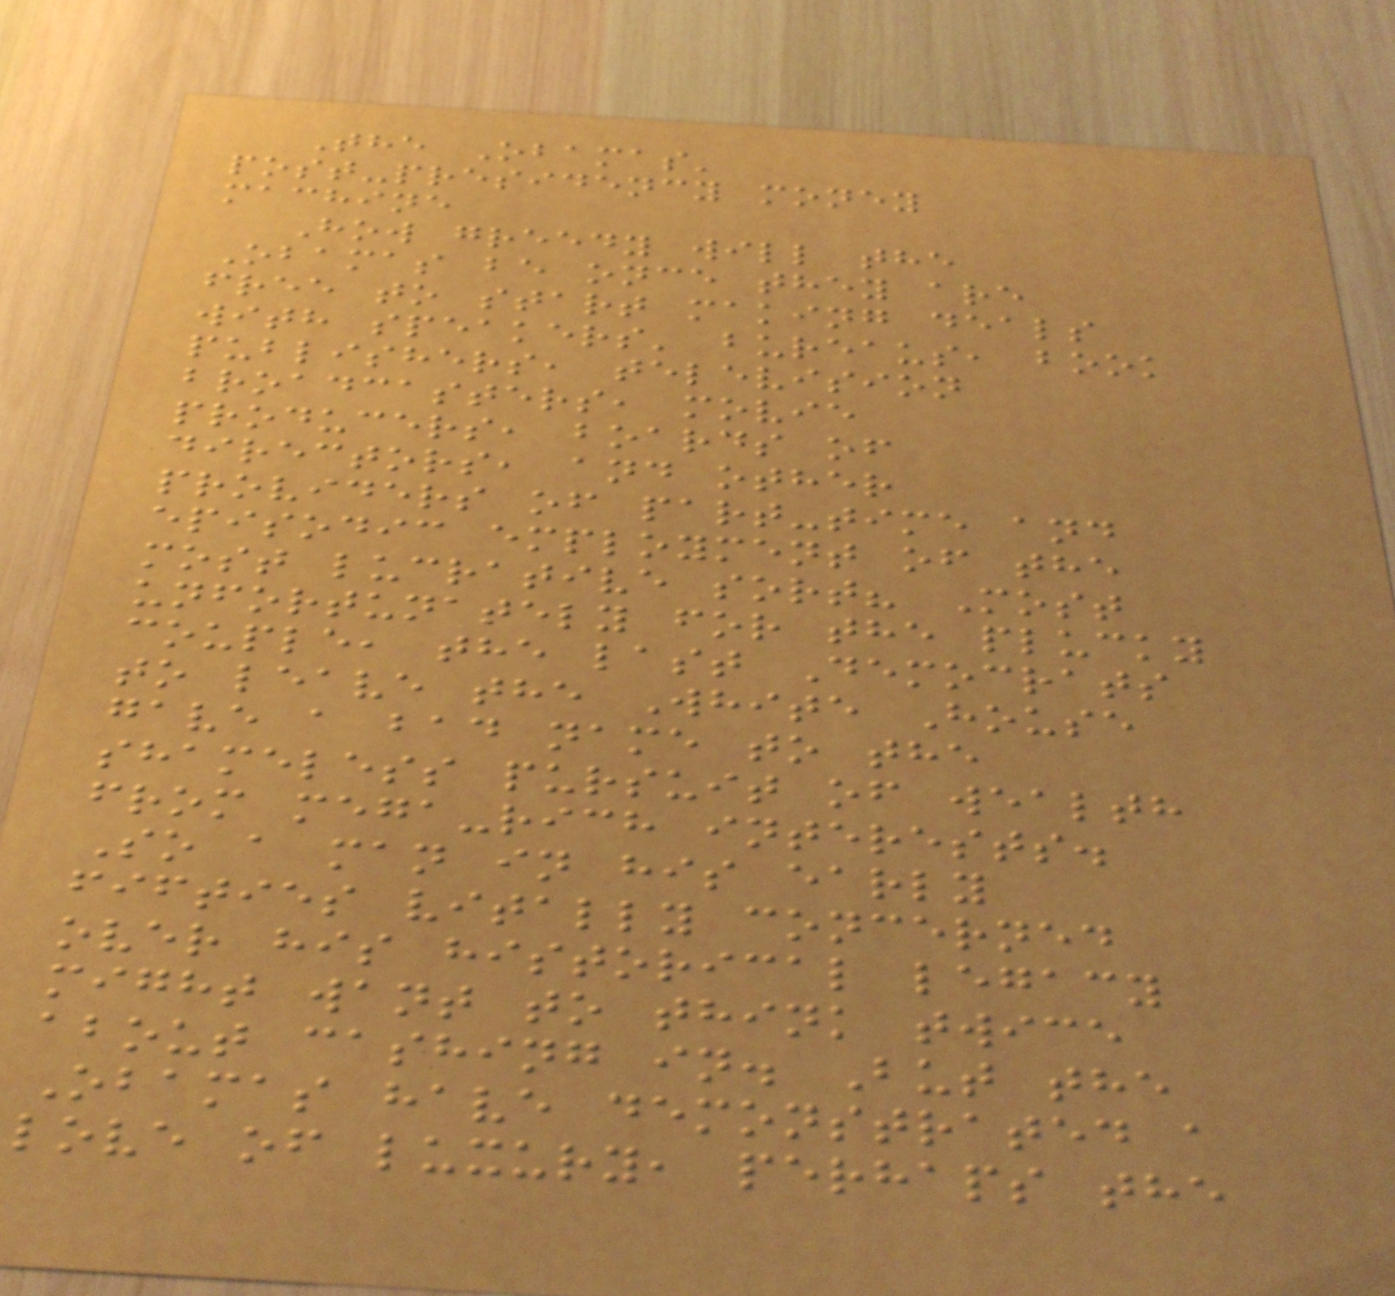The Obamas'
post-presidency money
machine
How greedy will the
Obamas be once they are
free to start making deals
with speakers' bureaus, book
publishers, television
broadcasters, movie
producers, boards of
directors, and other
providers of part-time and
episodic employment of the
most lucrative sort? Most
unfortunately for the plucky
couple, the last Democrats
to leave the White House
gave a bad name to the
shameless pursuit of wealth
from mega-rich interests.
So a man in his early
fifties vitally concerned
over his historical legacy
might want to think twice
about cashing in. But the
Obamas have demonstrated a
love of luxury, perhaps the
